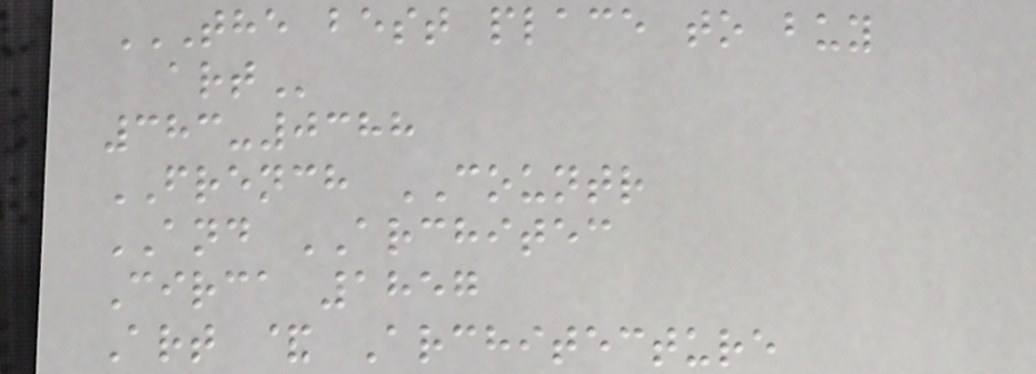THE BEST PLACE TO BUY
ART
383-0388
FRENCH COUNTR
AND ARCHITEC
Circa 1857
Art & Architecture
